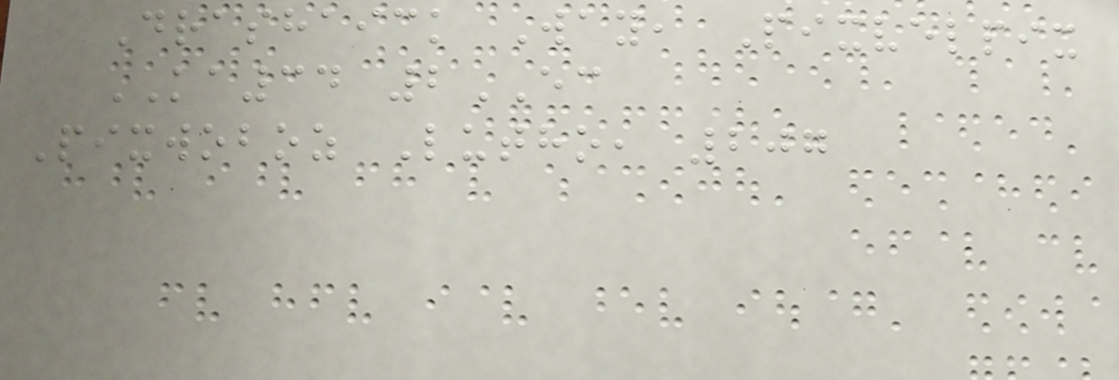Drashaick Way, Pixvelpix
KA34 2EC
Pixwoboz Lutho, 207
